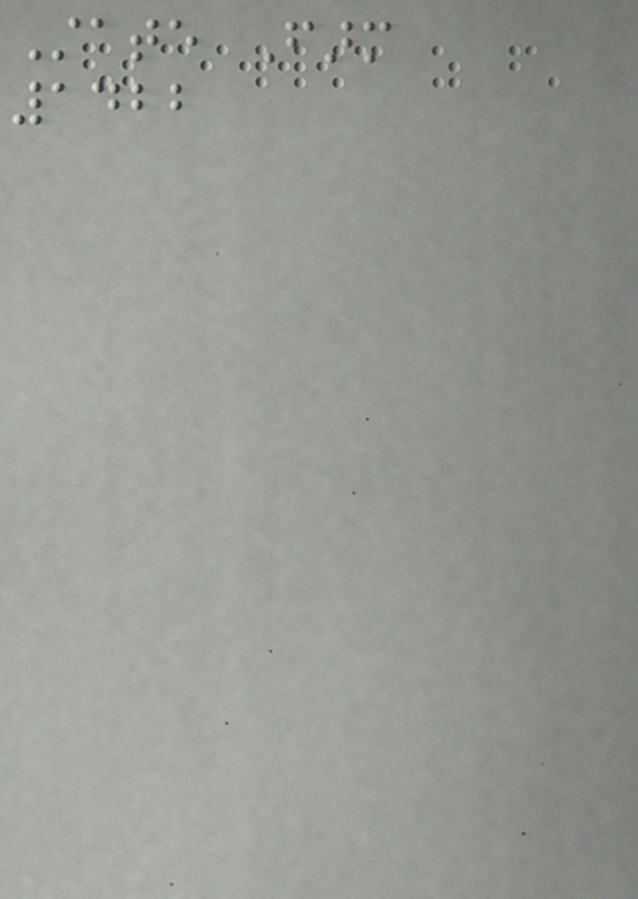State Farm
1422
